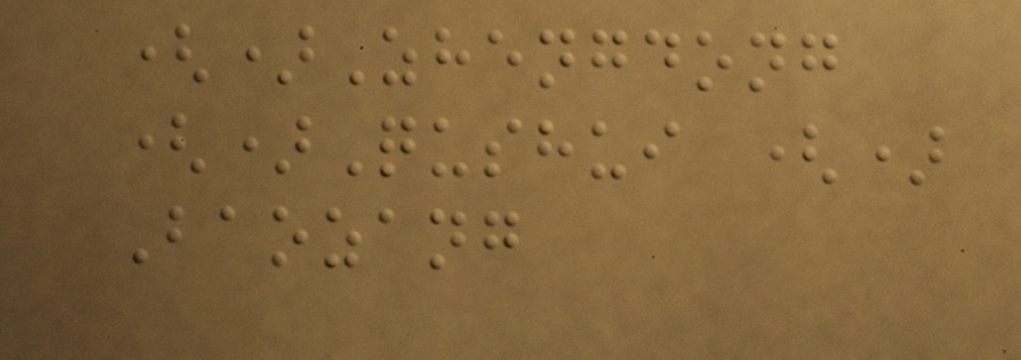()Zhengdong
()Qushui ()
Baozang
